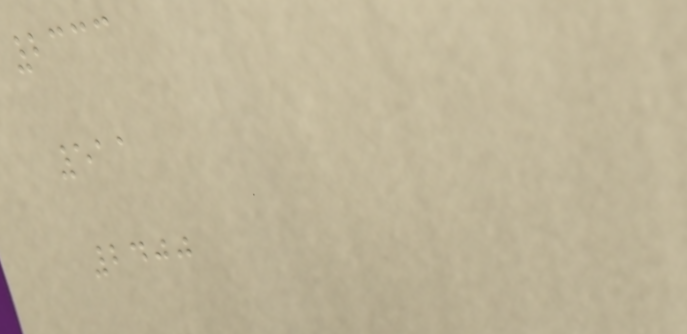2333
511
2400
